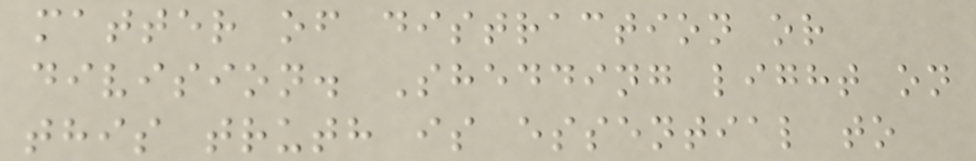matter of distraction or
division. Shedding light on
this truth is essential to
